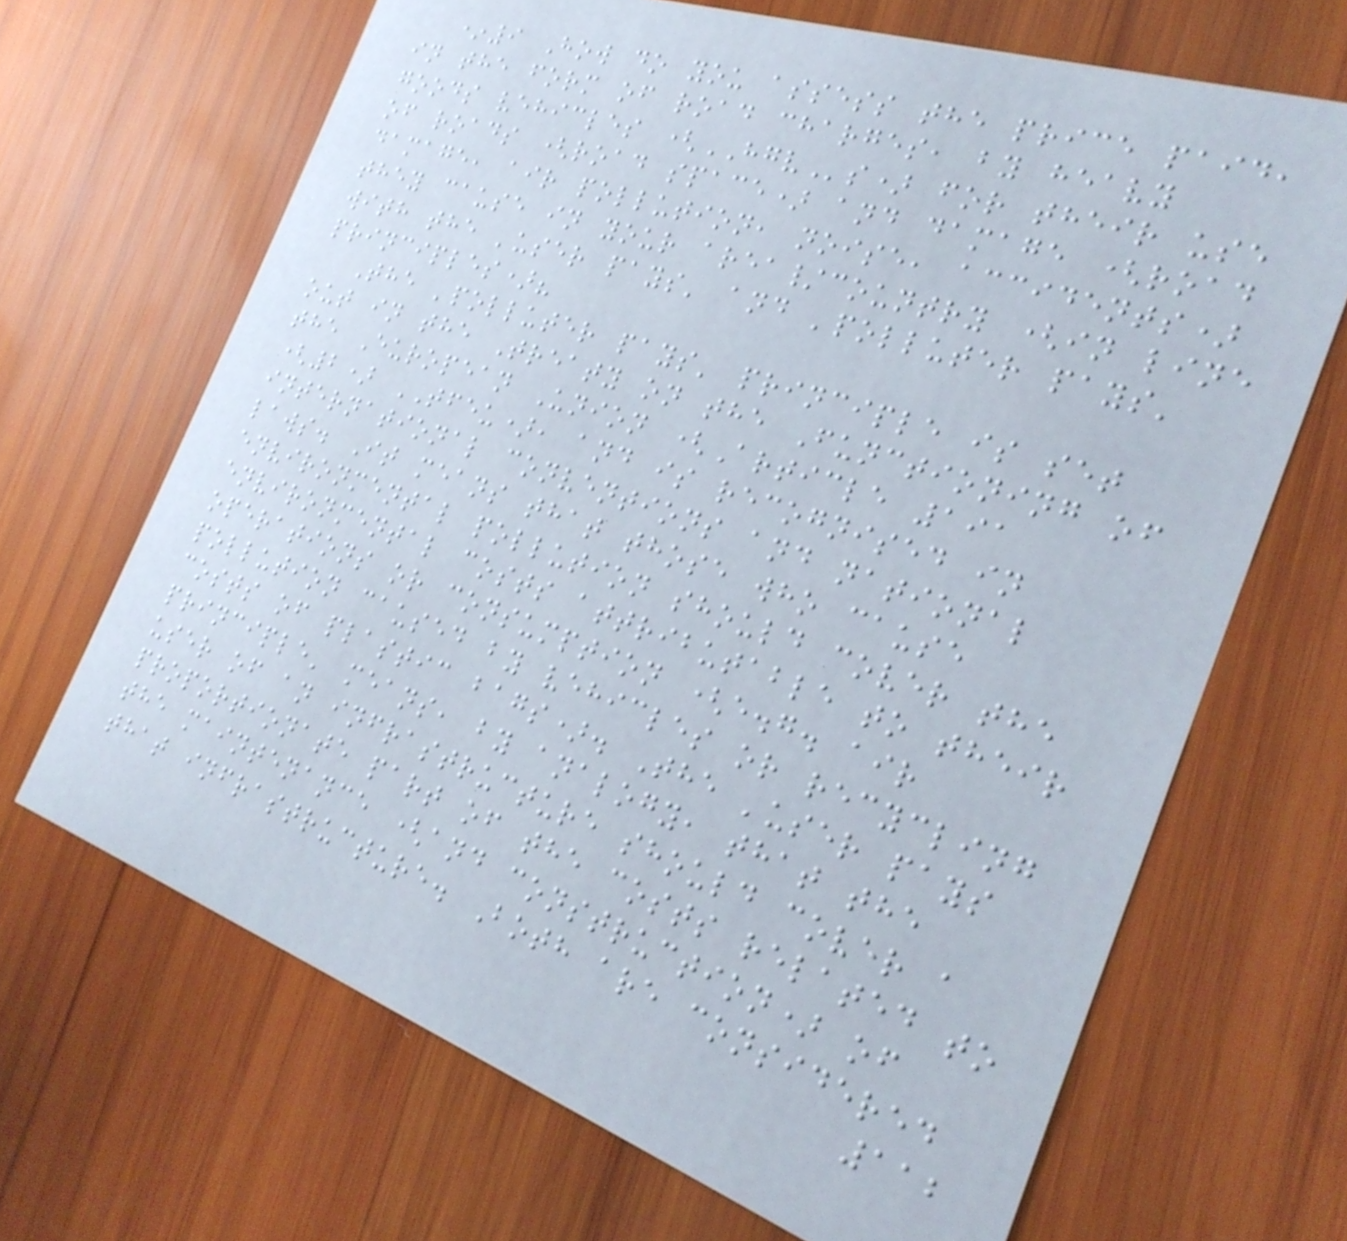*9 How do you assess the price paid,
in the form of road charges, by heavy
goods vehicles (HGVs) for their use
of roads (road space) and damage (road
damage, air pollution, noise, accidents)
they cause in your area/country (in line
with the 'user pays' and 'polluter pays'
principles)?
The 'polluter pays' principle is set
out in the Treaty on the Functioning of
the European Union (Article 191
(2) TFEU), and is recognised in
international conventions and national
laws. It means that those who cause
environmental pollution should cover the
environmental costs attributable to their
operations or consumption (e.g. air
pollution caused by vehicles or recycling
costs of plastic bags). The 'user pays
principle' means, by analogy, that the
user of an infrastructure should cover a
proportionate part of the costs related to
the maintenance (and construction) of
that infrastructure. Both are considered
112
